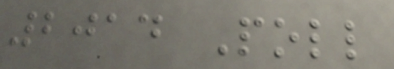2014 Poll
